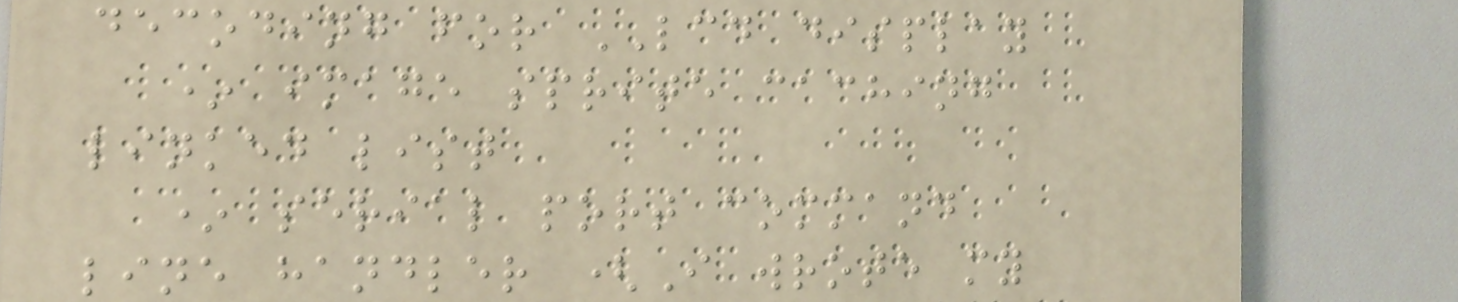decoding for LCD display
* image sprite caching
linked list
* serial port command
line handler (I wrote my
